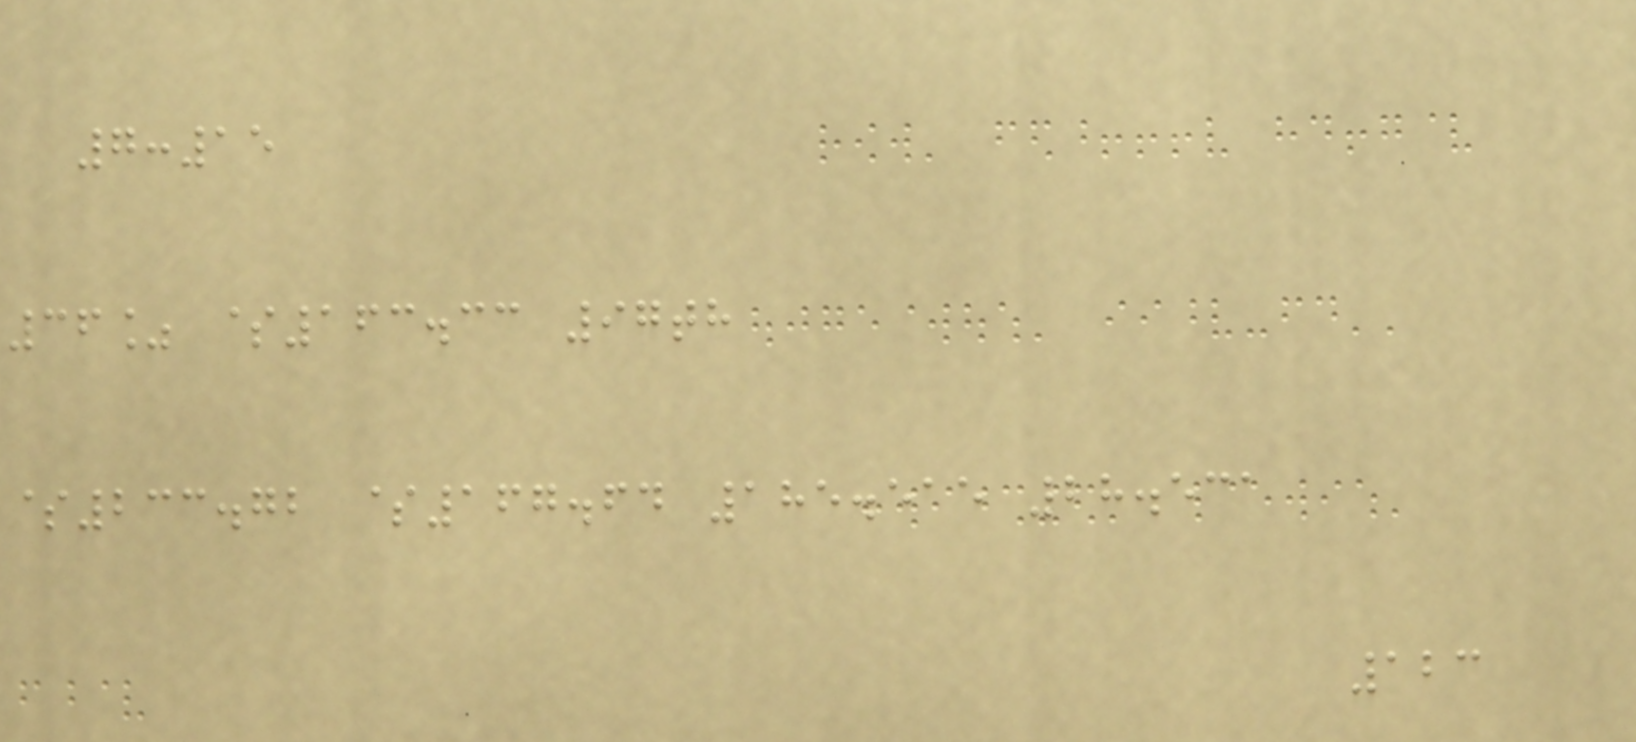7:15
36% $163.33 97th
$233.72 $167.64 185.515 28.531
123
